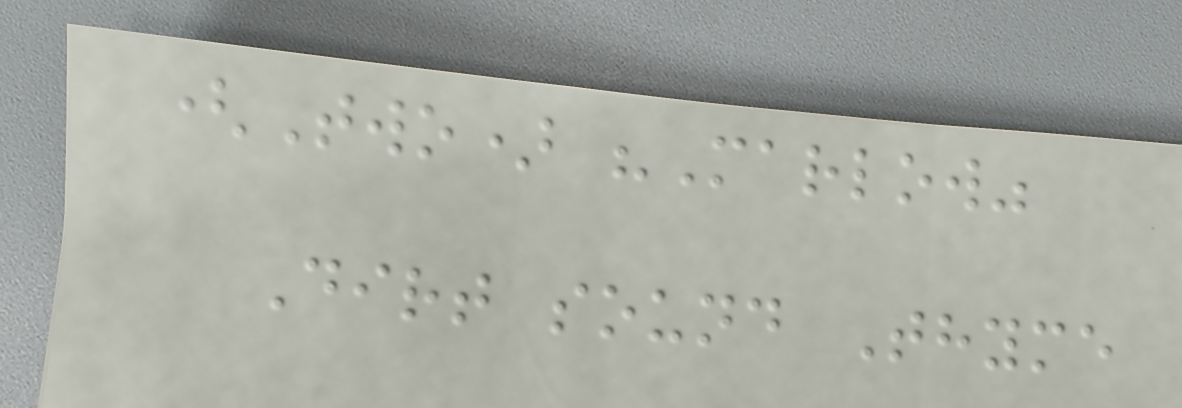(Two) "Marlow"
Dirt sound Thyme
